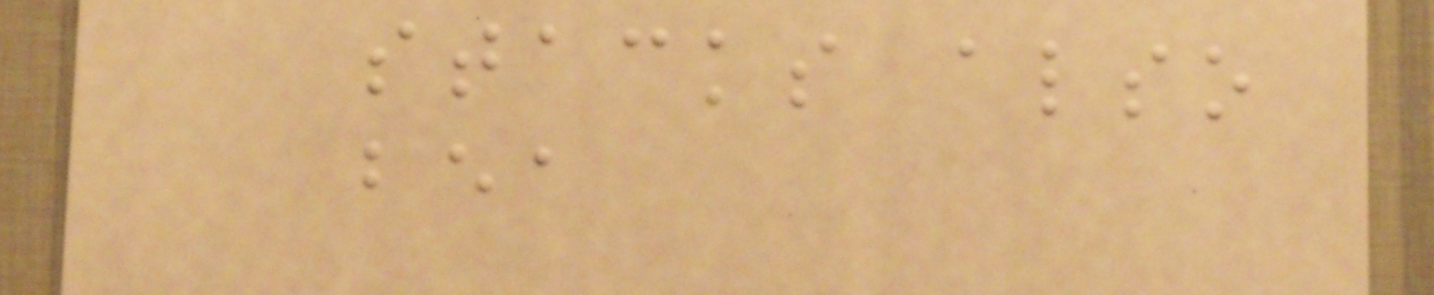stacks also
bea
